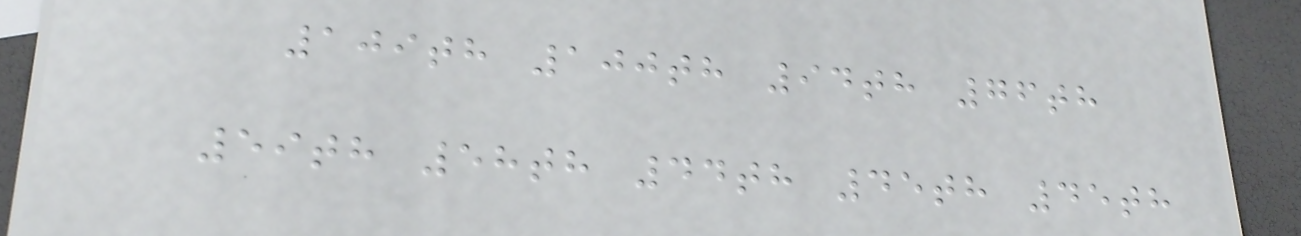109th 100th 94th 76th
59th 58th 44th 45th 45th
